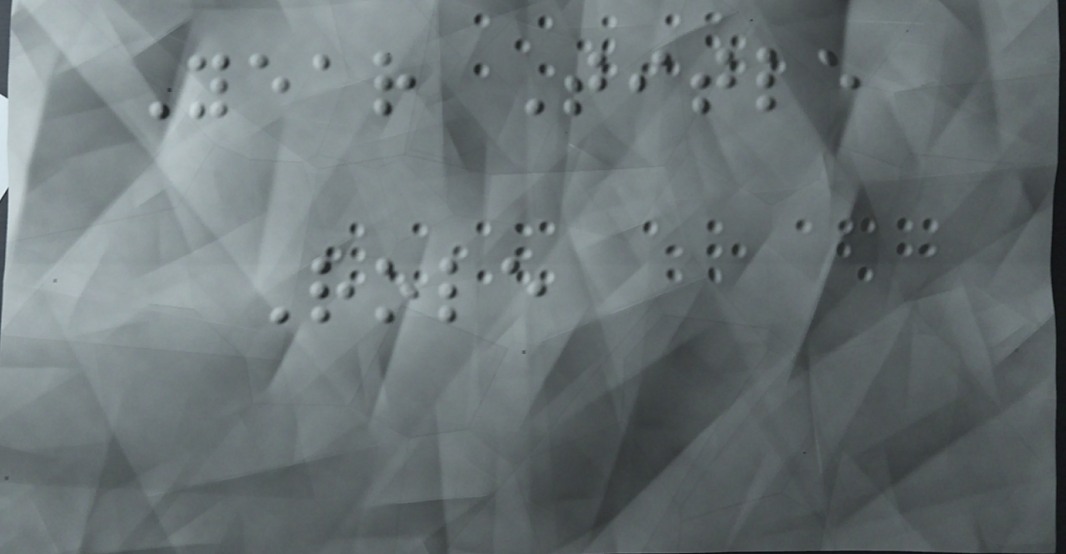Year Title
Role
